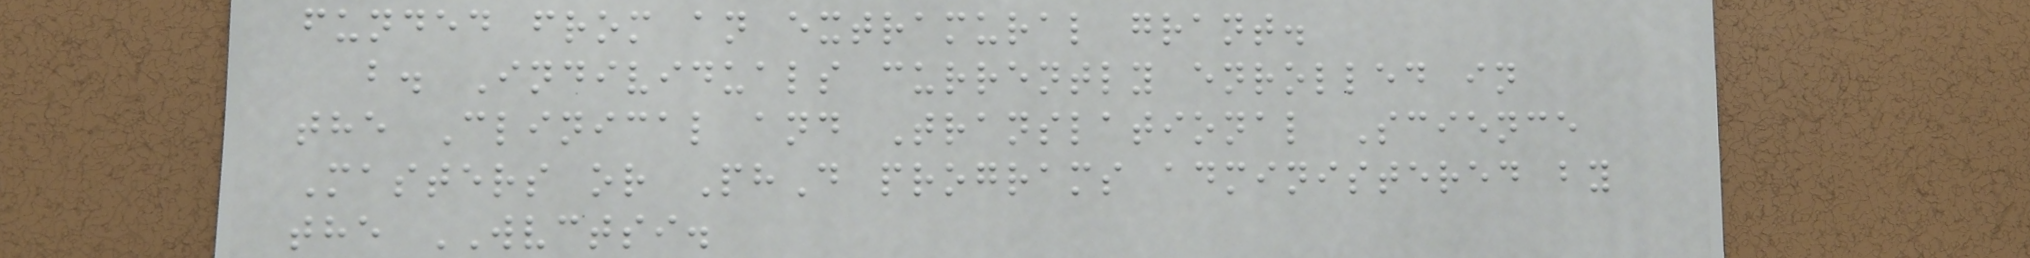funded from an extramural grant.
b. Individuals currently enrolled in
the Clinical and Translational Science
Masters or PhD programs administered by
the WVCTSI.
